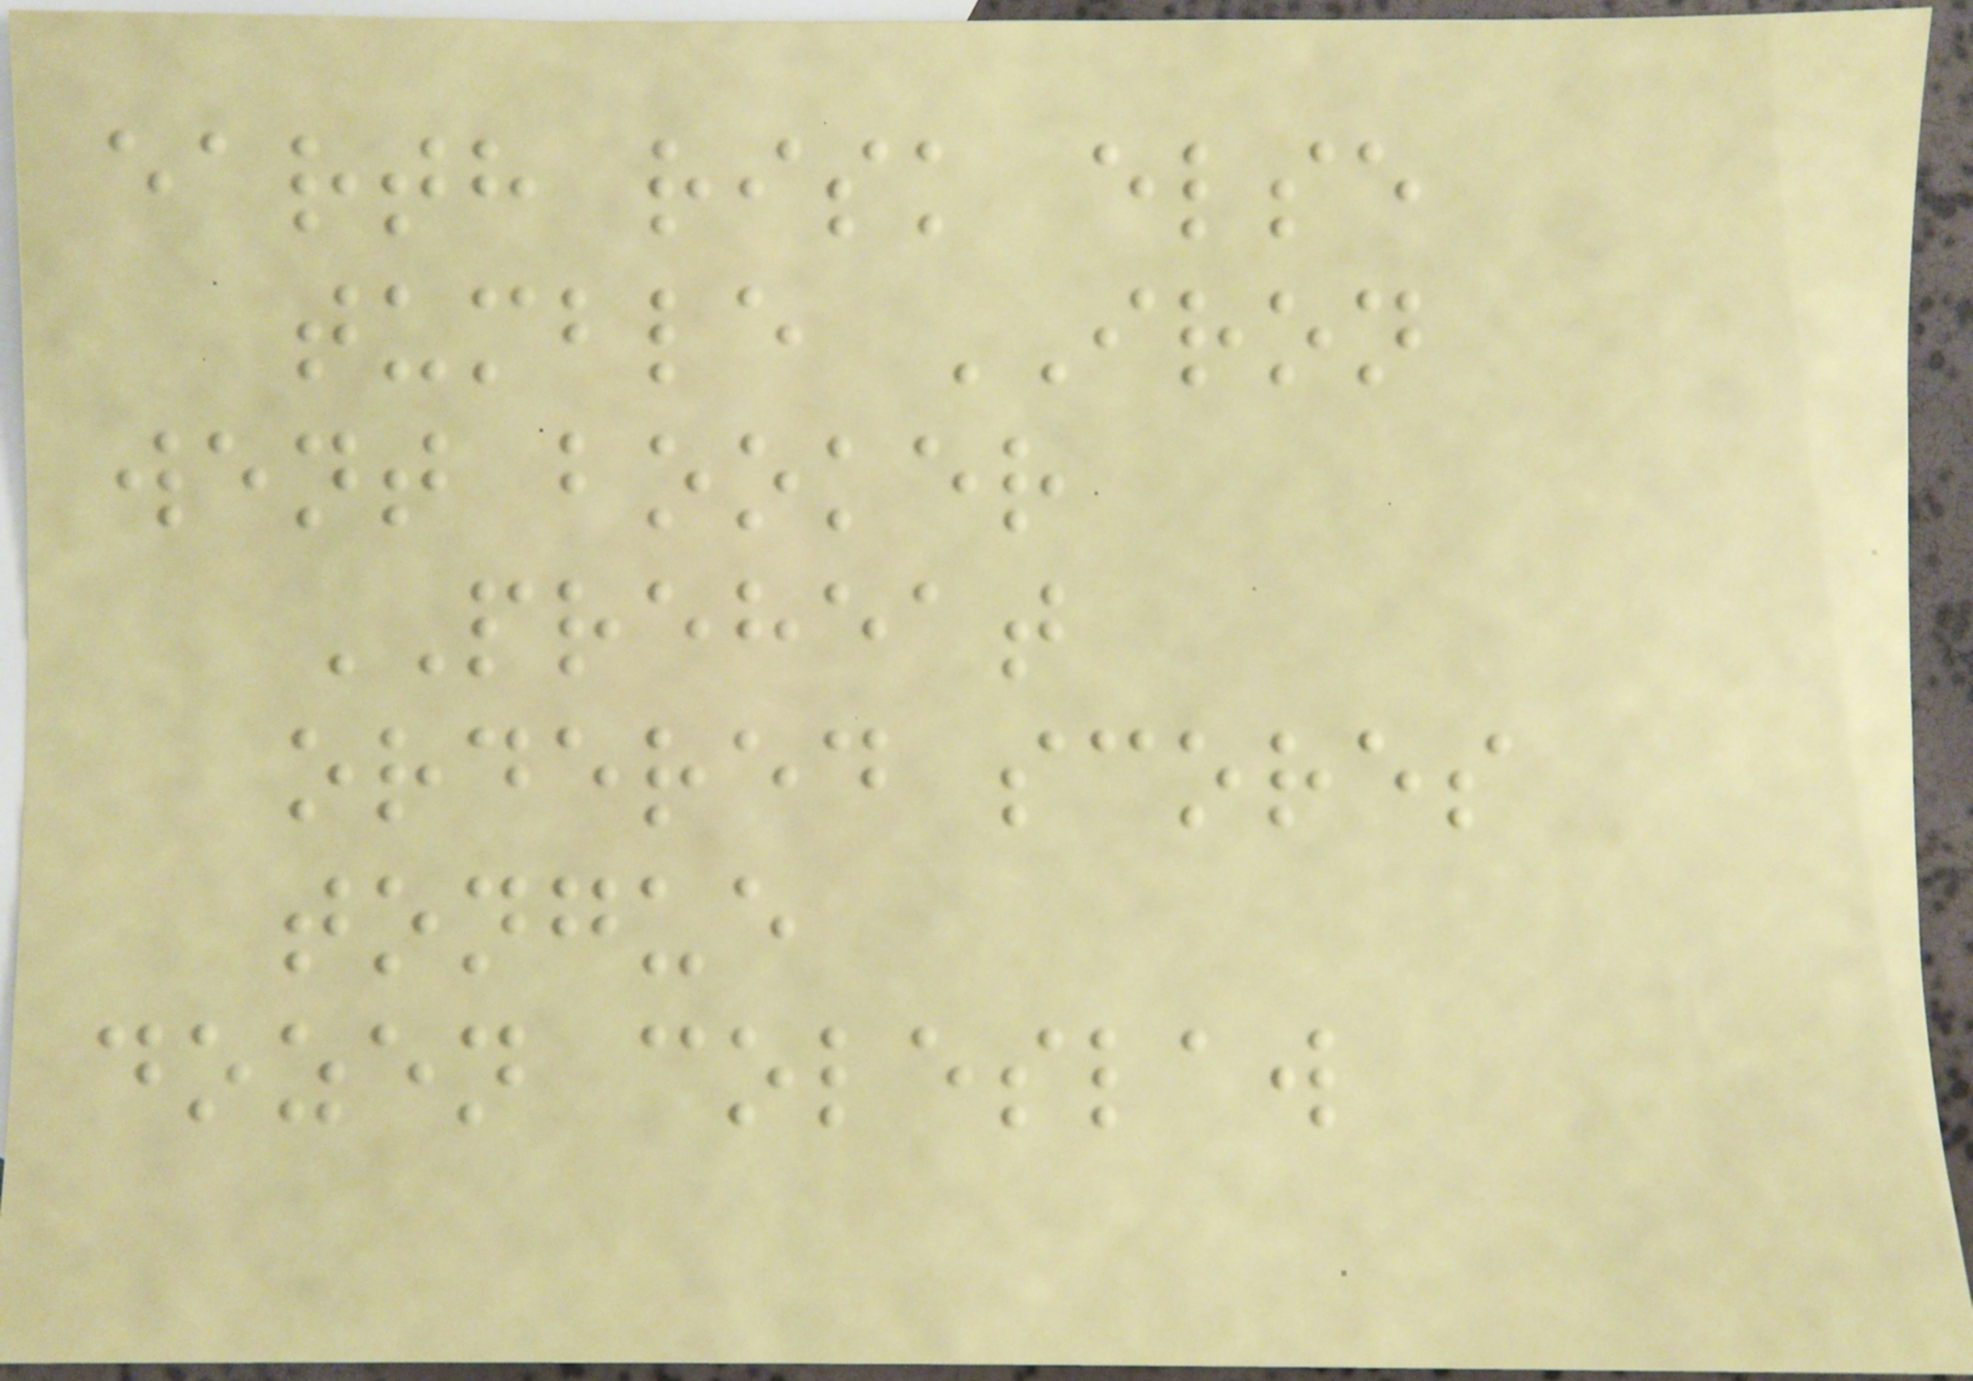earth risk else
tumble IRON
went booker
PREHEAT
ordered scores
tongue
dozen coleslaw
